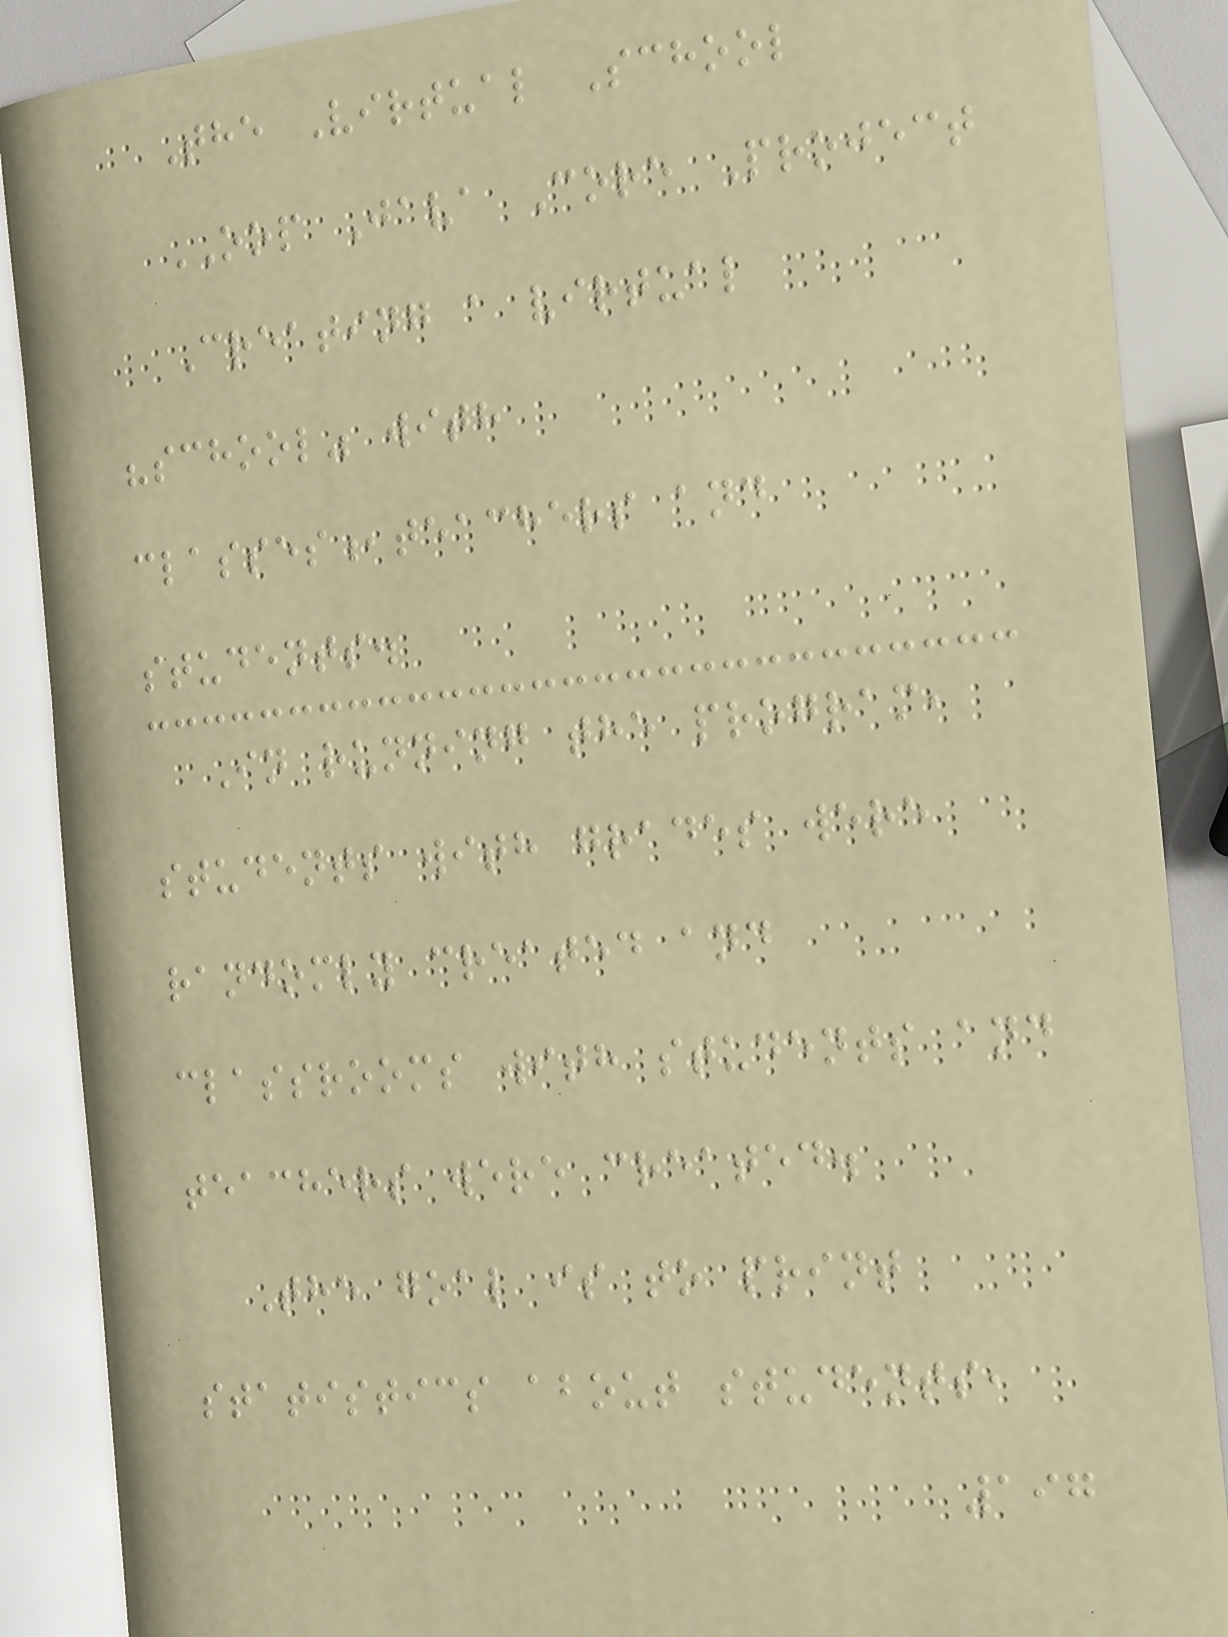The Virtual School
OOP Java Core Project
Creating a virtual
"school" with
classes,teachers and
students.
In running the program,
students with grades were
randomly created and
classrooms with students and
teachers were created.
The goal is to print
statistics about students,
197
